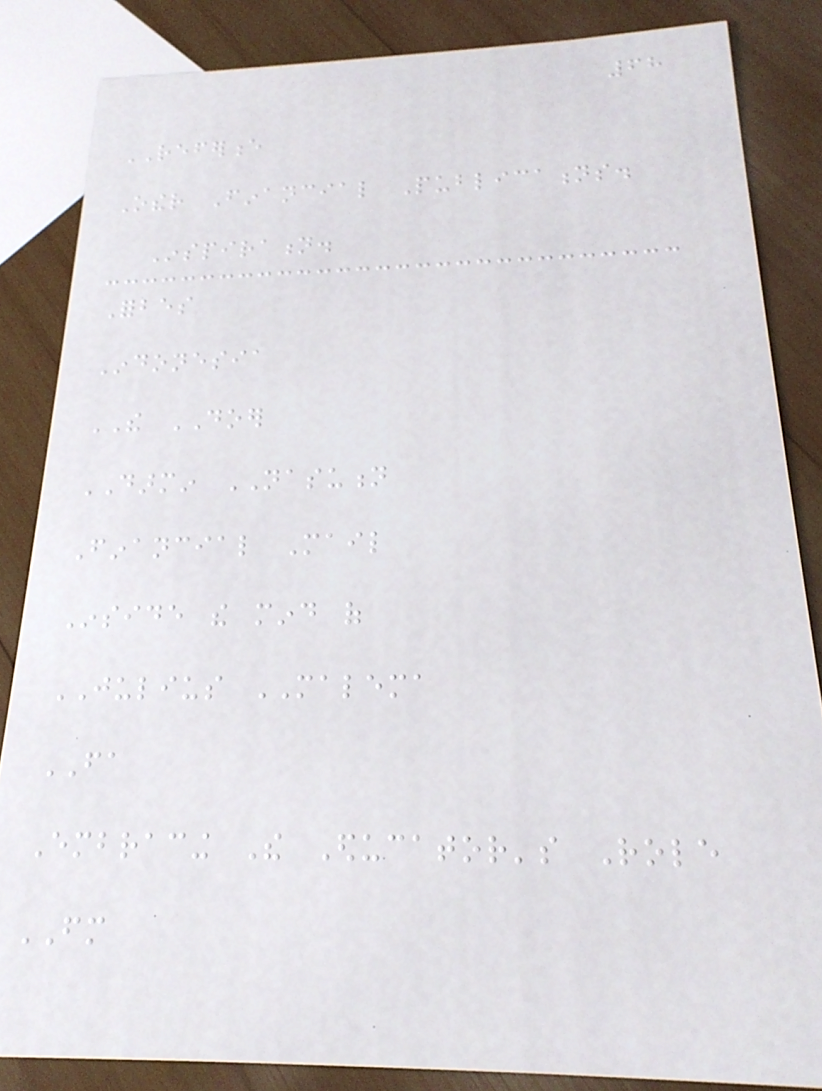68
REFERENCE
Other Financial Publications.
Inspiration.
Forbes
Indonesia
THE DOER
DARMIN NASUTION
Financial Mail
Inside the mind of
JULIUS MALEMA
FA
Embracing The Educator's Role
FM
